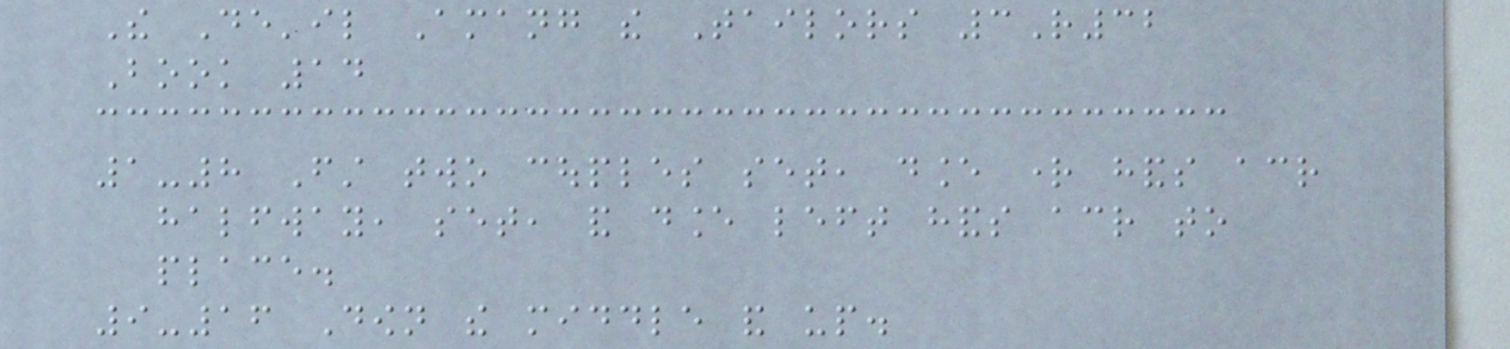The De'il Amang the Tailors 3R32
Book 14
1-8 First two couples set, dance right hands across
halfway, set, and dance left hands across to
place.
9-16 Down the middle and up.
